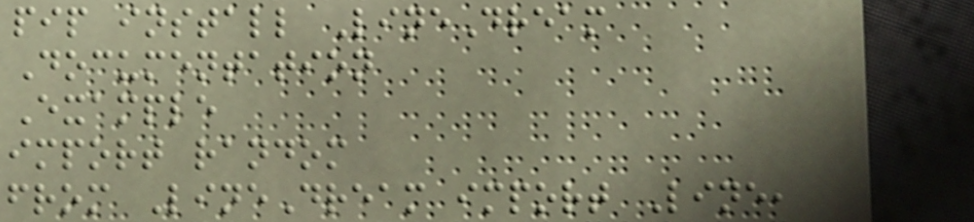pip install LineDream
Documentation
Example
import random
from LineDream import Line,
